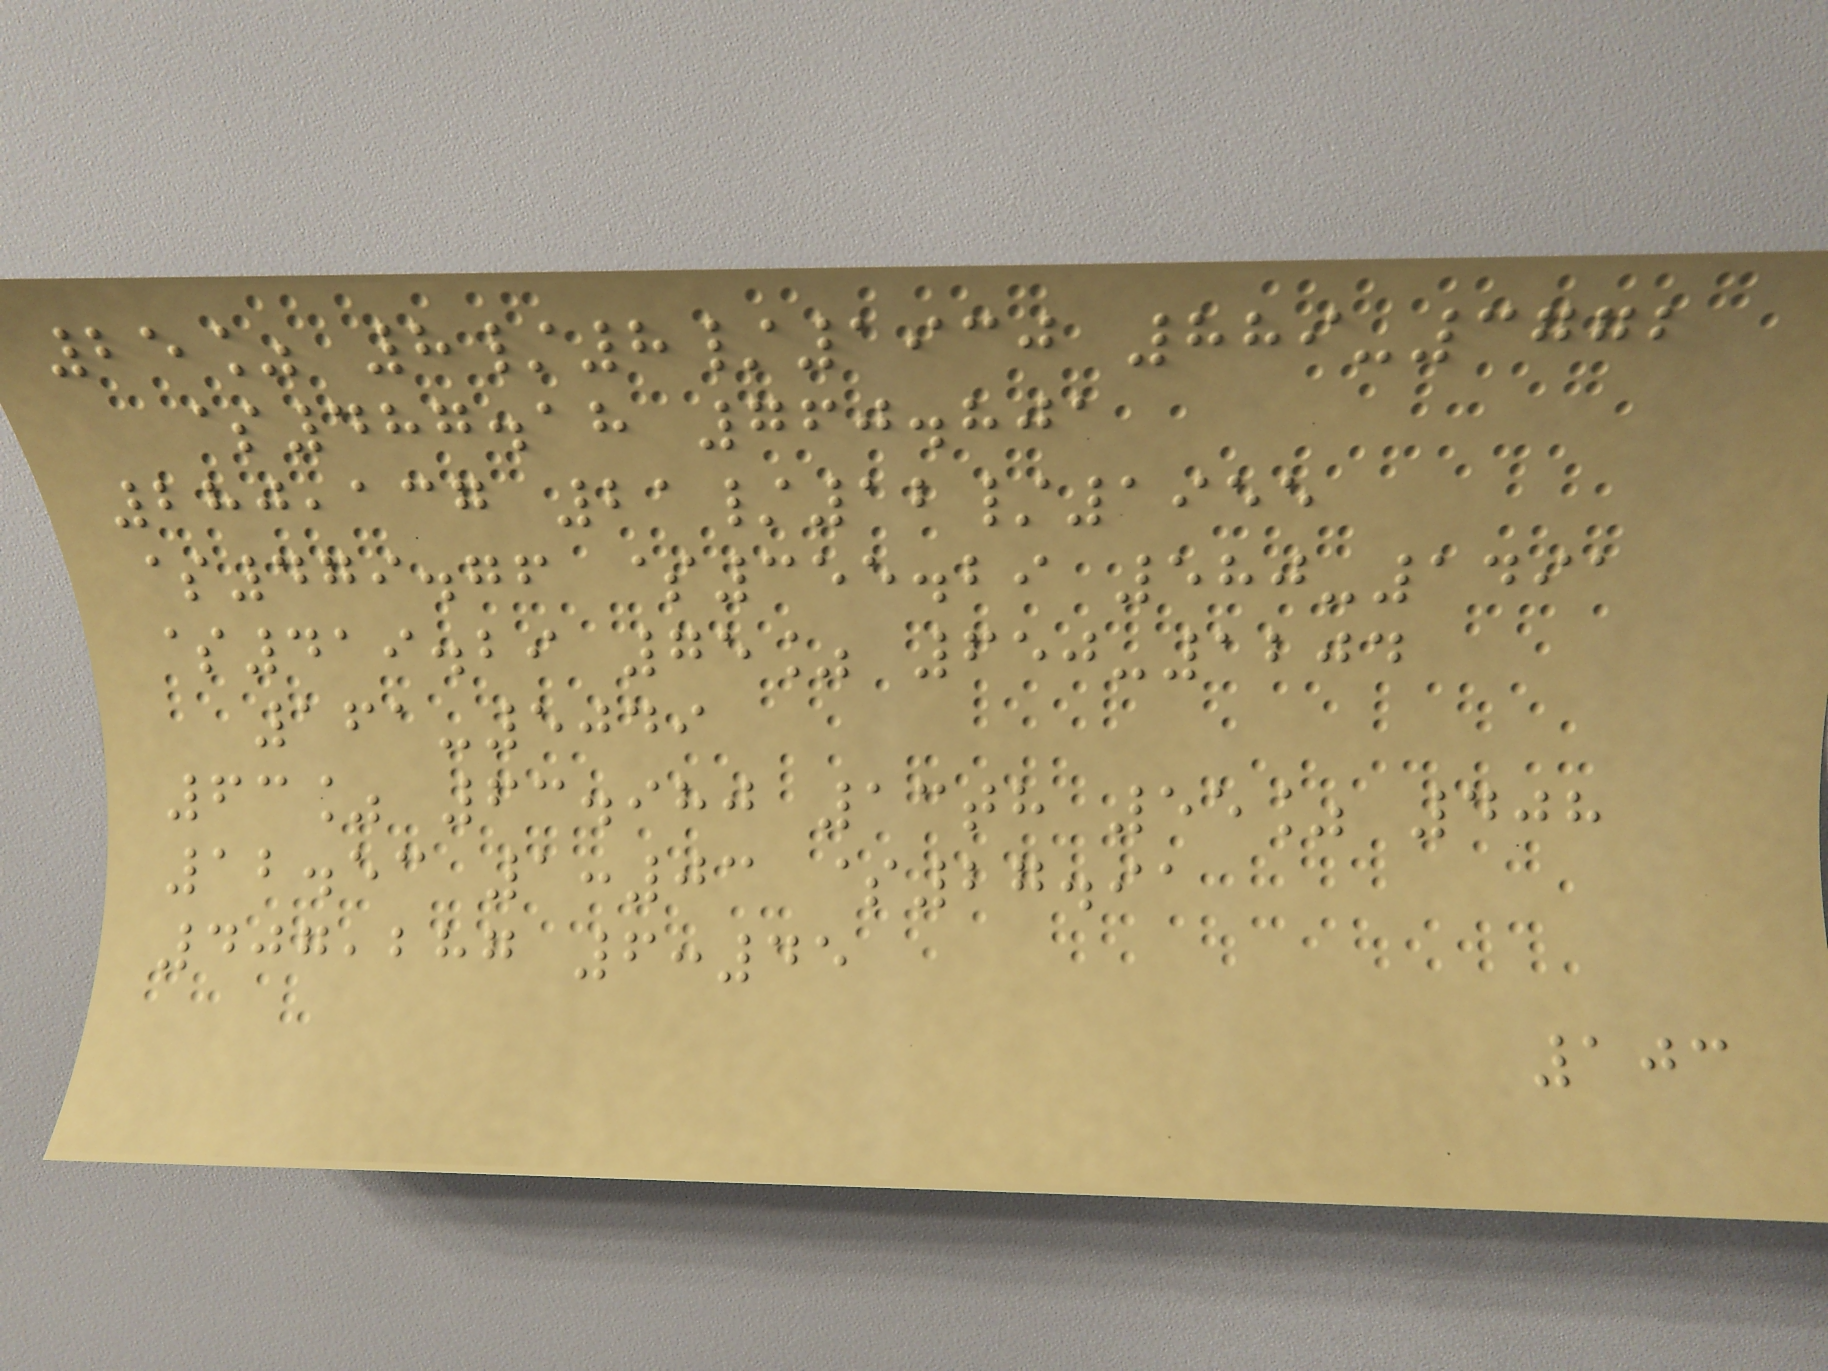25% 8/8/1930 889-3772
$487.18 760.801
280,137 21/12/1955
$479.76 $355.29 580-1491
$419.29 75% 650-1204
161-5049
63% 63.980 13th 55% 408
12.53 1:03 $27.91
407,287 6:45
103
